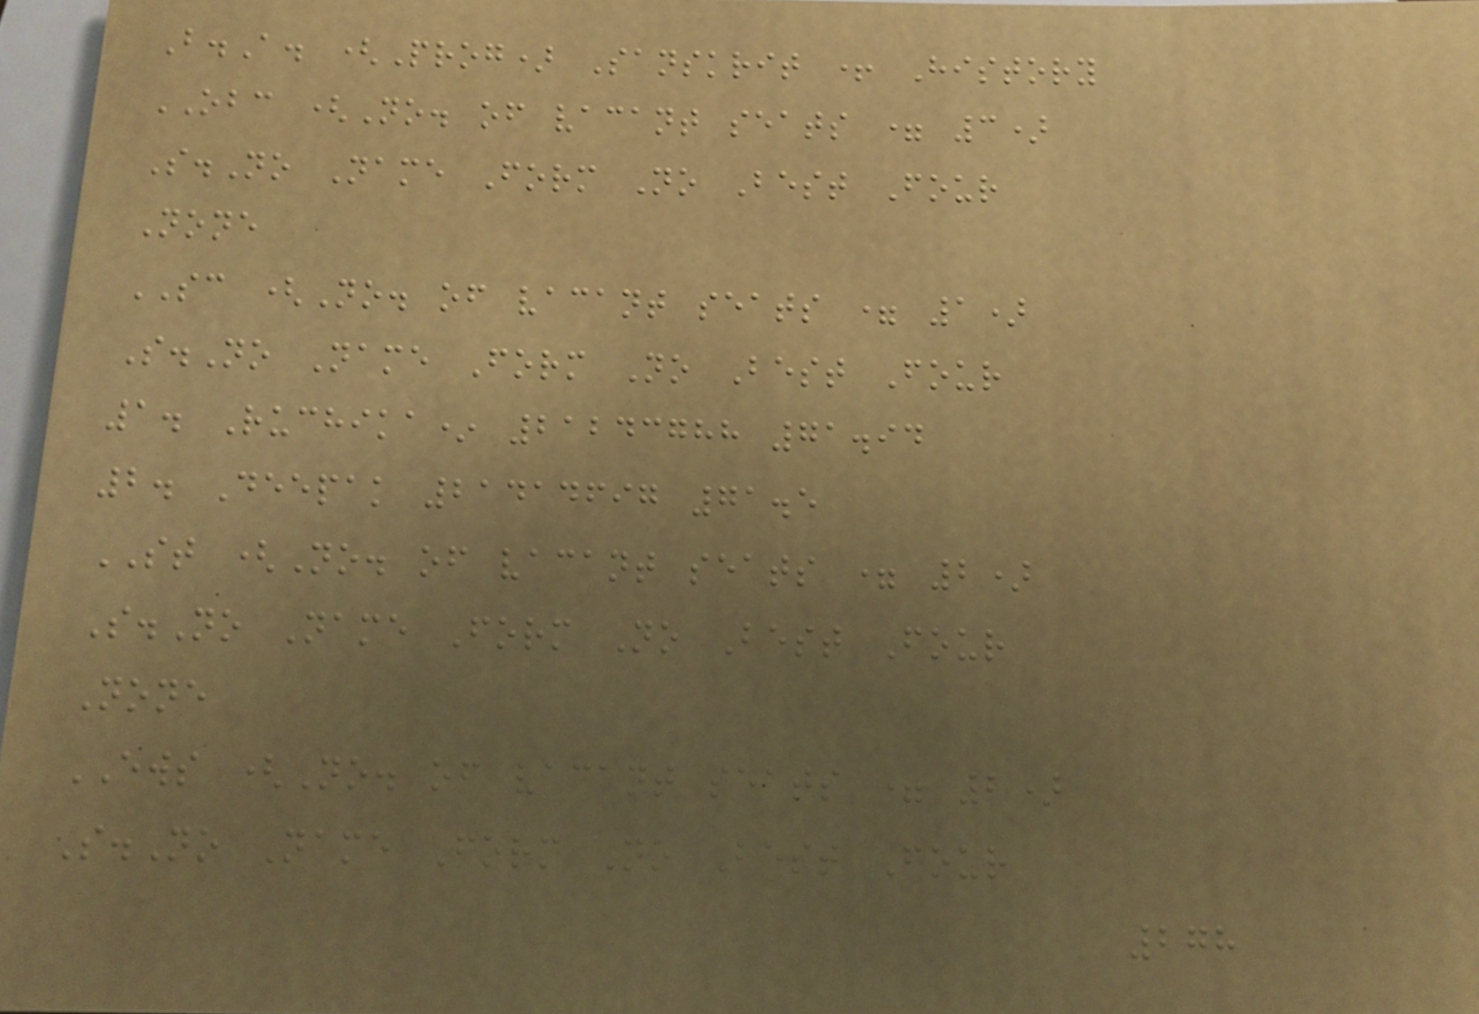B.A. (Prog) Sanskrit + History
OBC (No. of vacant seats = 3)
S.No Name Form No Best Four
None
SC (No. of vacant seats = 1)
S.No Name Form No Best Four
1. Ruchika* 21243788 71.94
2. Deepak 21414697 71.5
ST (No. of vacant seats = 2)
S.No Name Form No Best Four
None
EWS (No. of vacant seats = 2)
S.No Name Form No Best Four
278
